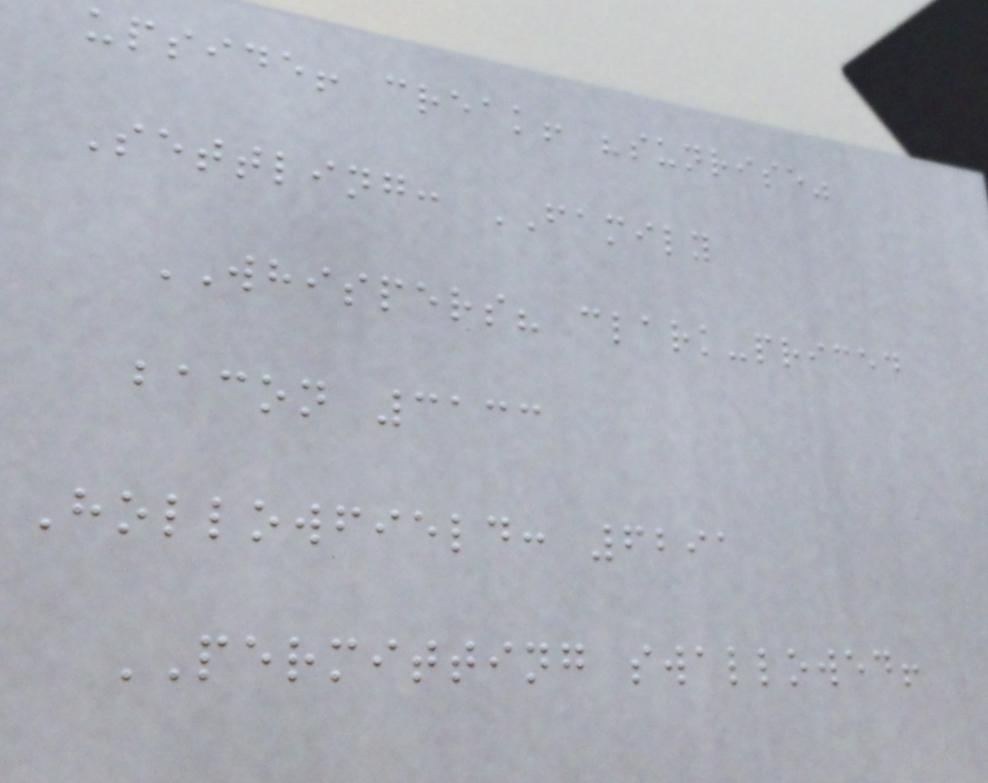upside! creak! "sunrise"
Settling: FAMILY
WHISPERS? clark-priced
bacon 3133
Hollowfield: 6291
PERMITTING swallowed!
